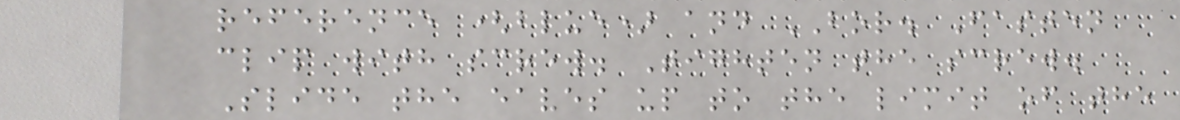reference (blue) and BOR. Fasten
clip with screw. Tighten the screw.
Slide the eaves up to the limit of the
